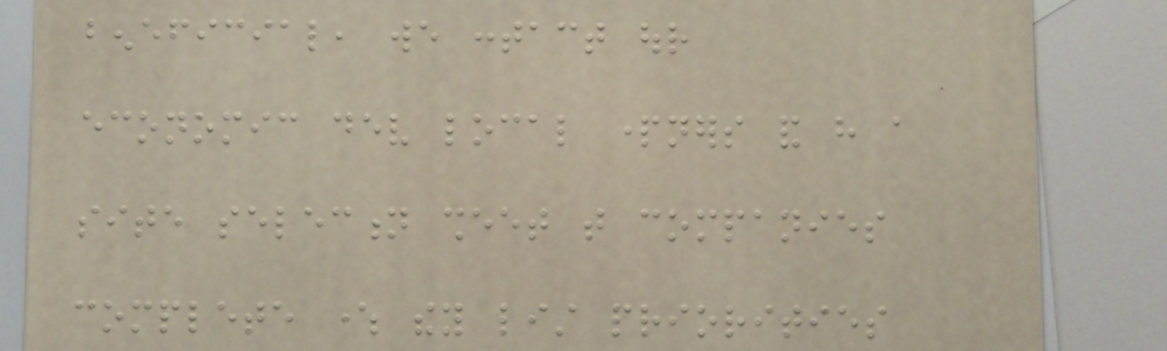beneficial, we contact our
economic dev local partners and have a
site selection sheet that companies
complete where they list priorities
